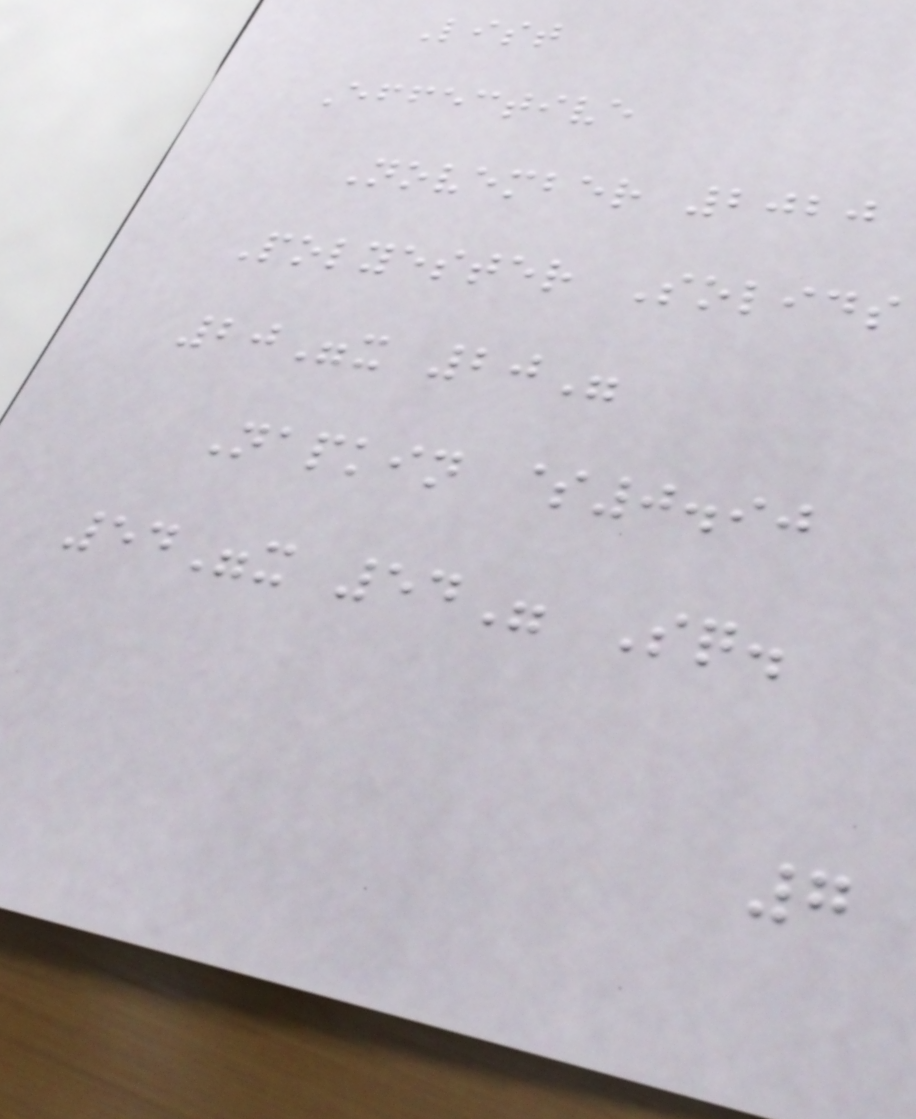List
Effective
November 2020
Polyester Solids
20"x 20"
Napkin $0.90
54"x 54" Sq.
7
